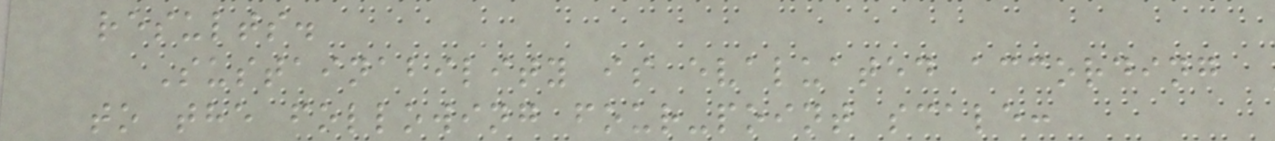results.
Sustainability is evaluated according
to the following four-point scale:
